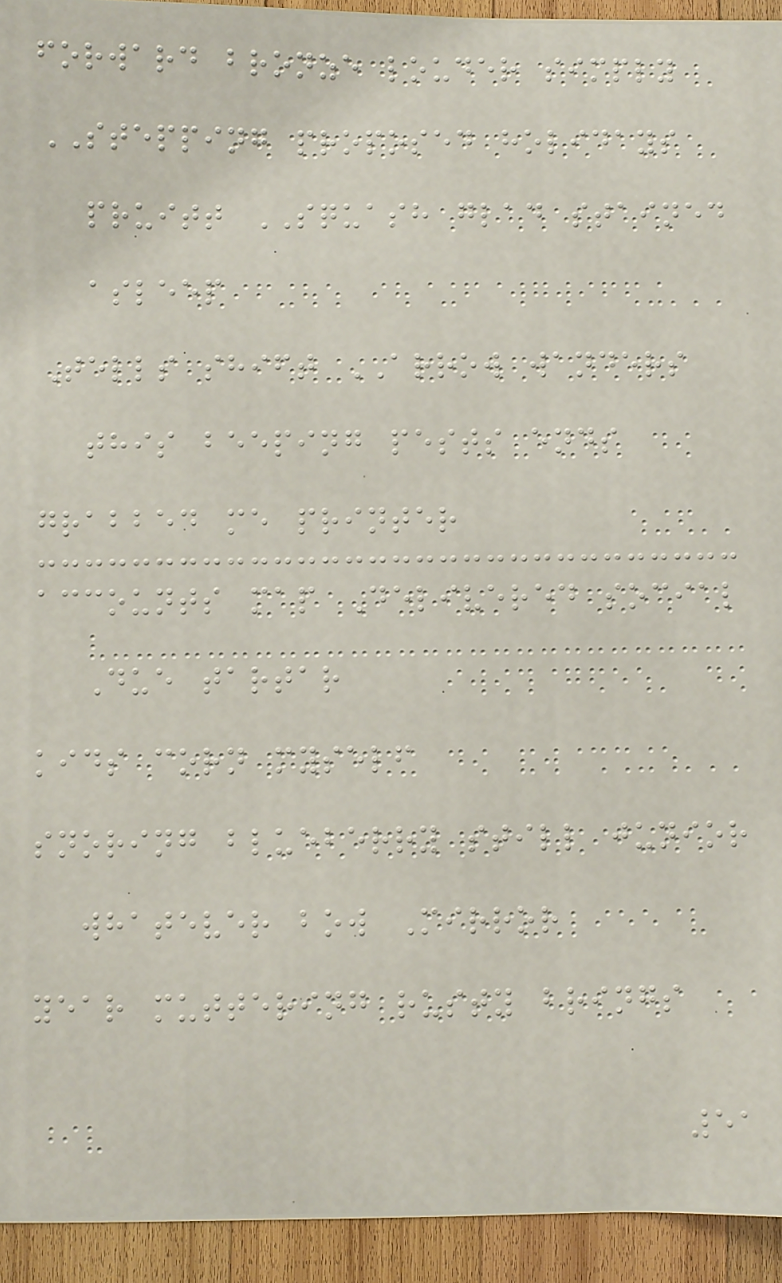forward bronze louder simply
STEPPING proposed holidays
pruitt SQUASH glad stained
asleep
Tells shift ARROW wanders
this beeping pests ends
grabbed me printer
accounts map Delivered social
Due tartar
kids corn myself
snoring blueberry still junior
whatever bow Mirror
year muttering rusty brings
51
